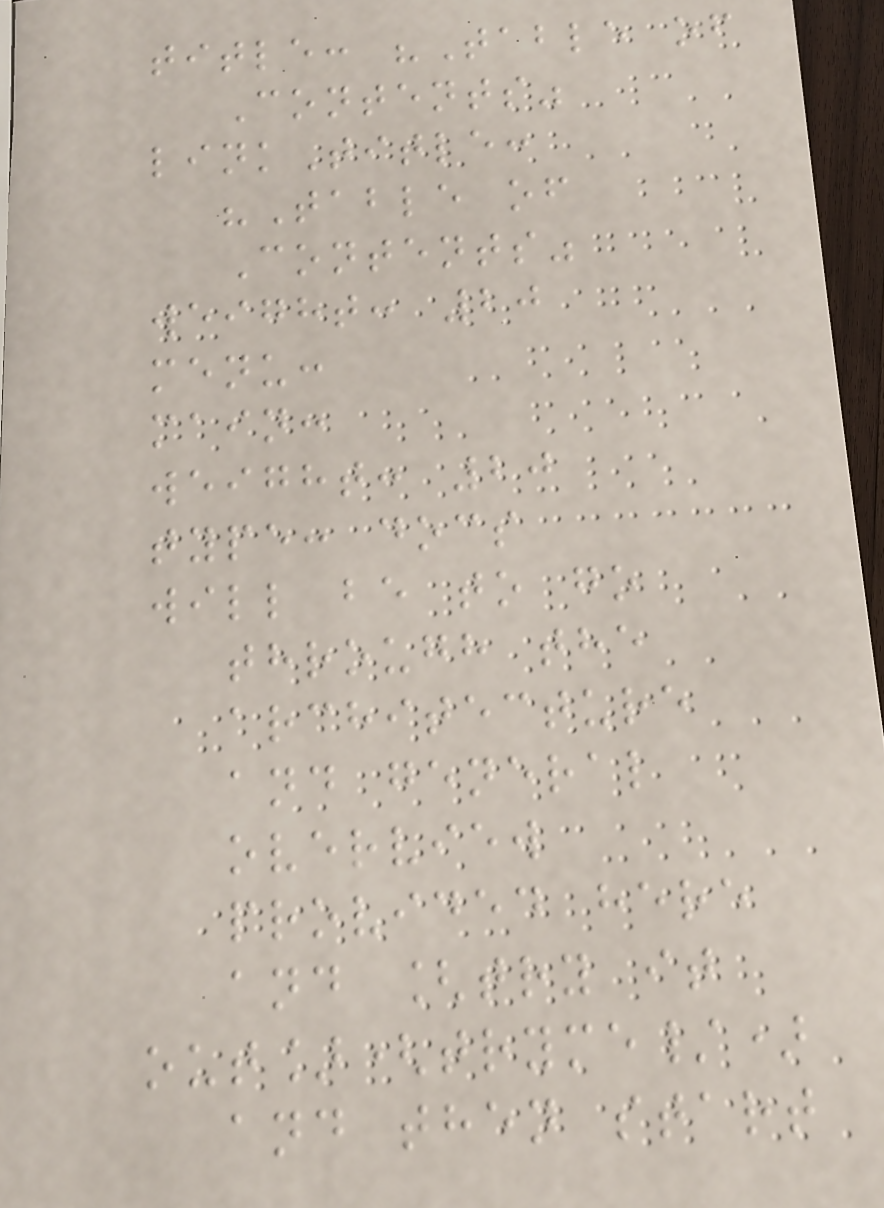title: "Table of
Contents"
linkTitle:
"Table of
Contents"
weight: 20
menu:
main:
weight: 20
type: docs
will be to go
through the
architecture
and general
overview
provided here
and [try it
out](tryme/)
and then start
